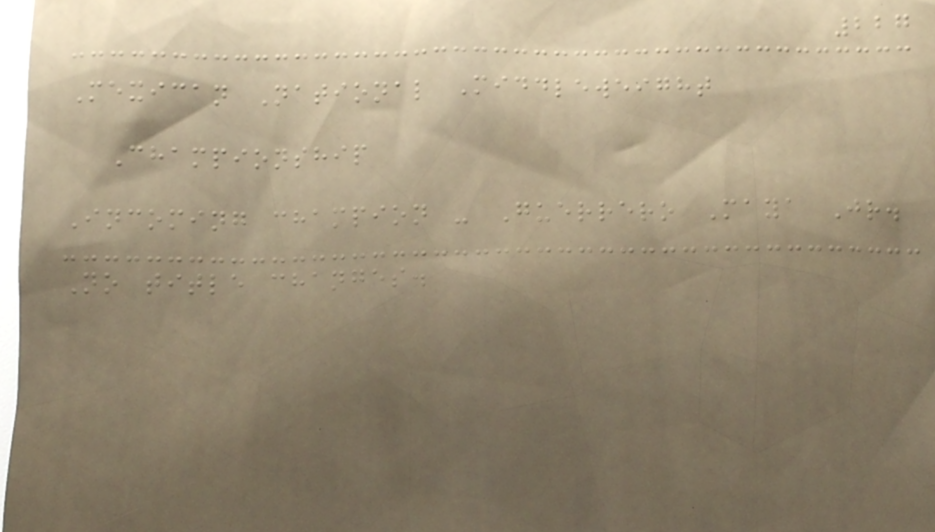227
Mexican National Middleweight
Championship
Incoming champion - Guerrero Maya Jr.
No title changes.
